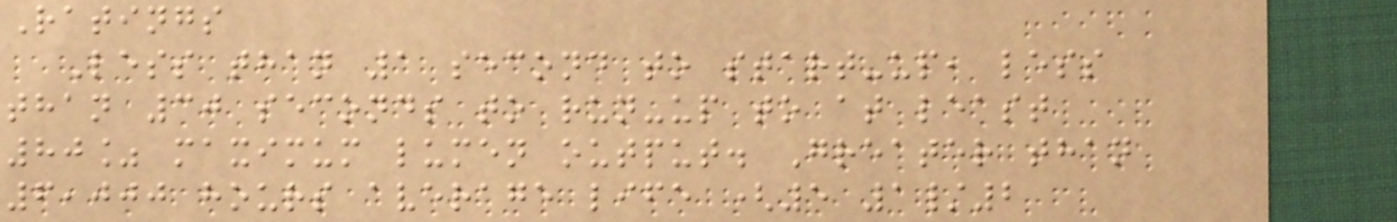Ratings
Less than 1 second to start-up, less
than 30 seconds to run-up to at least
80% maximum lumen output. Greater than
6,000 hours average life (5 1/2
